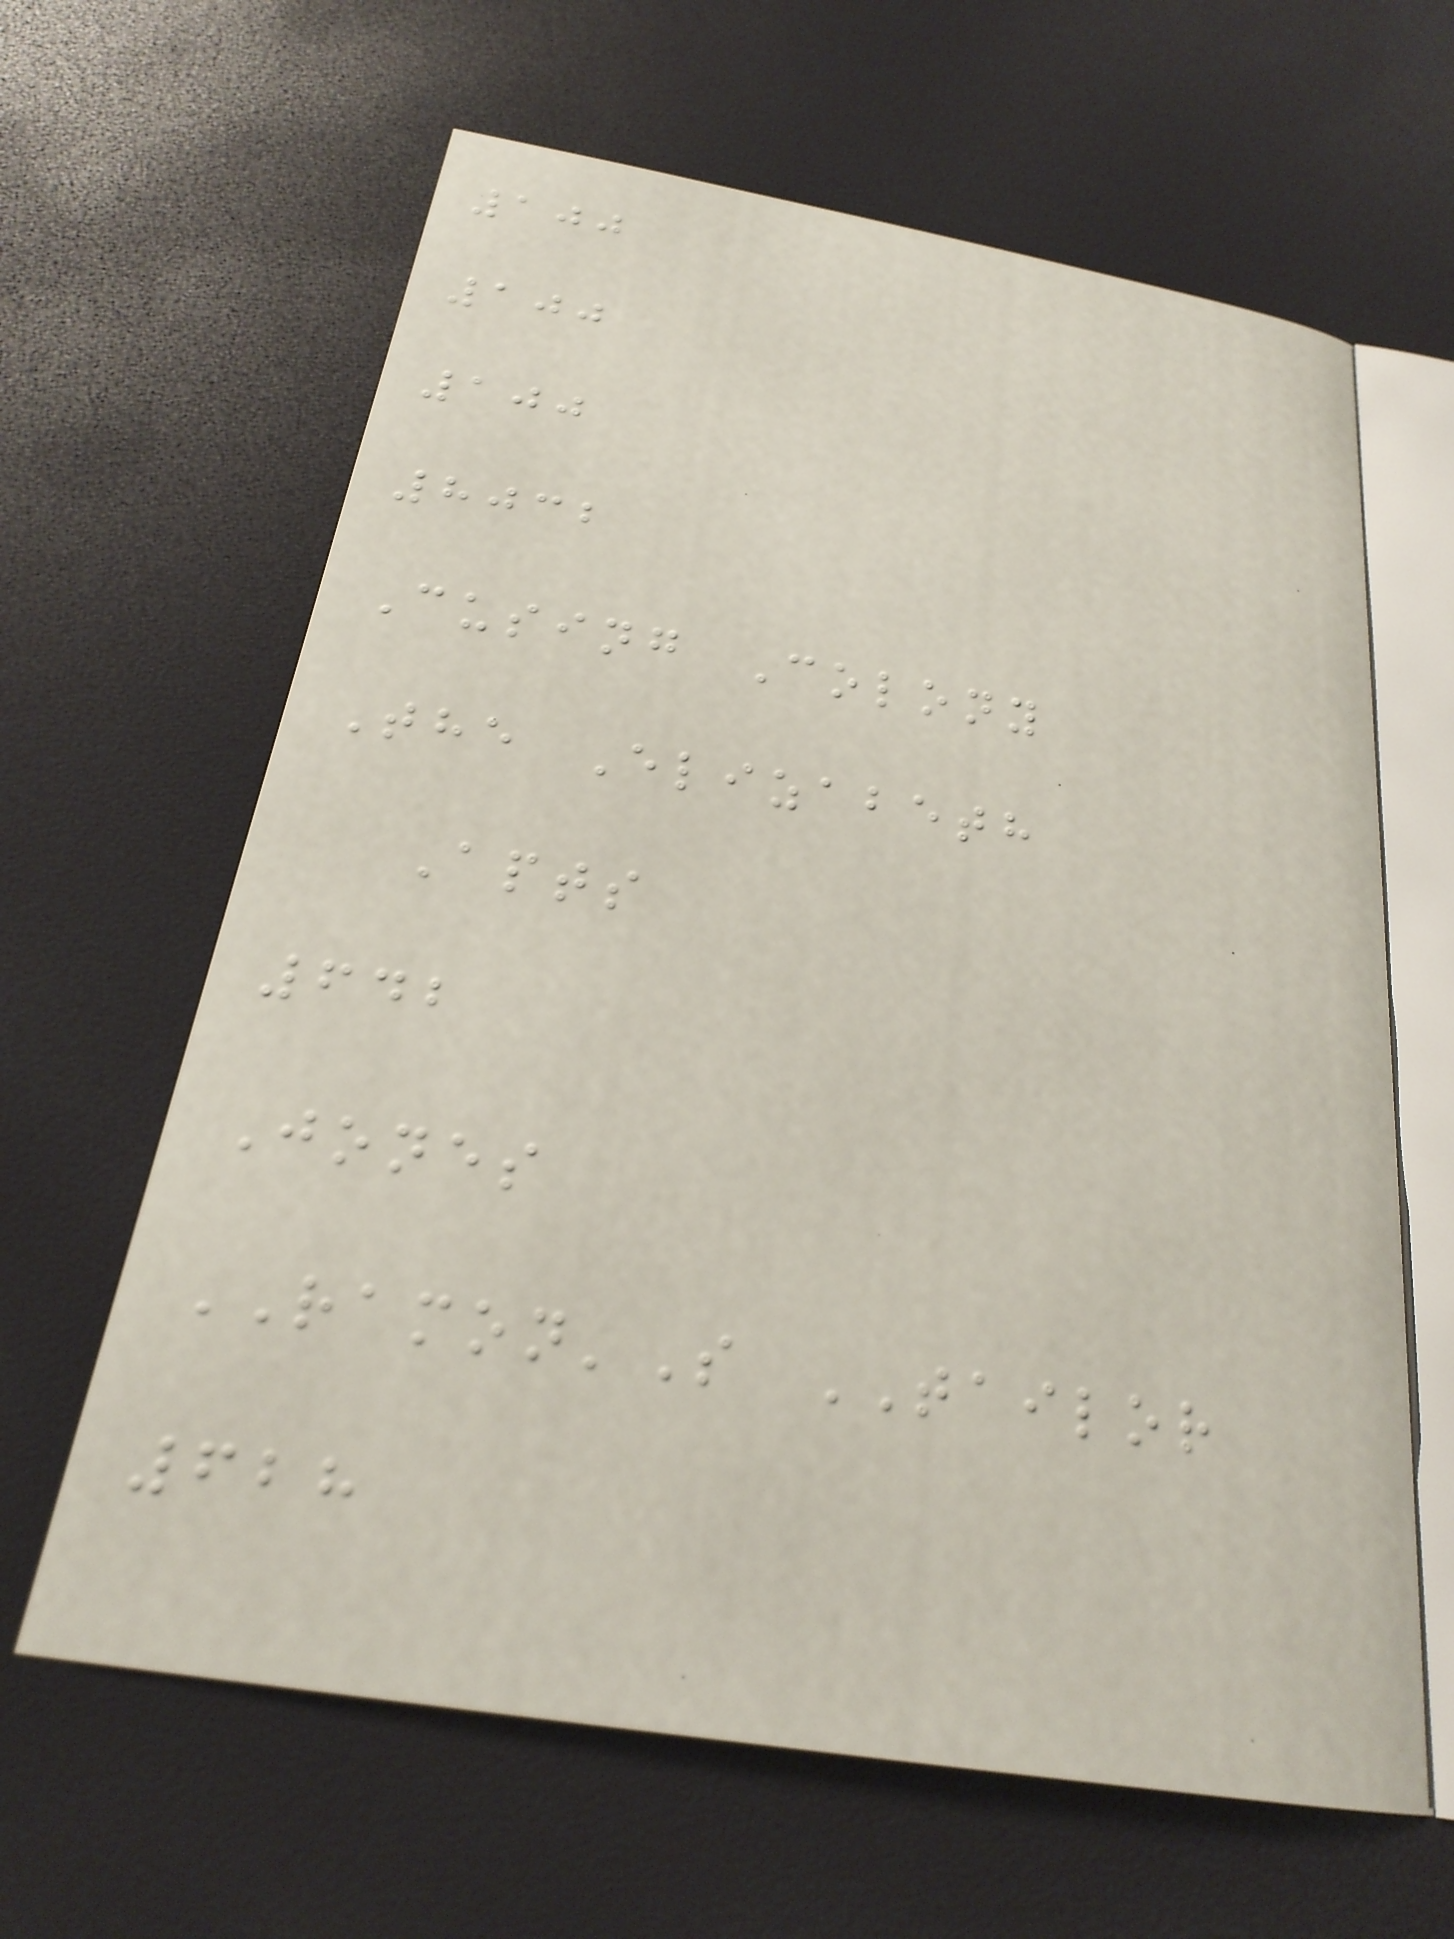100
100
100
8032
Cusing Colony
The Elizabeth
Apts
642
Jones
RAMON'S TAILOR
628
